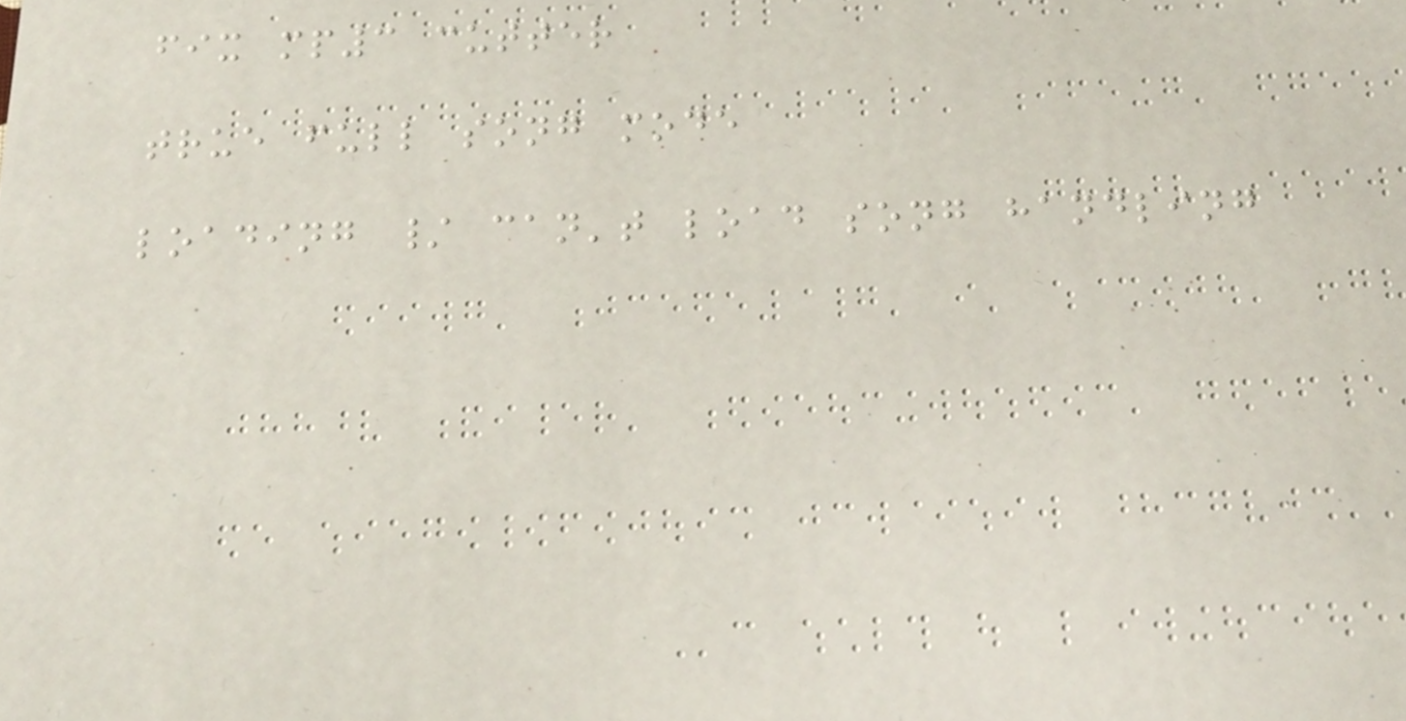fix mp3 cutter
true full song mode
loading / can't load song handling
